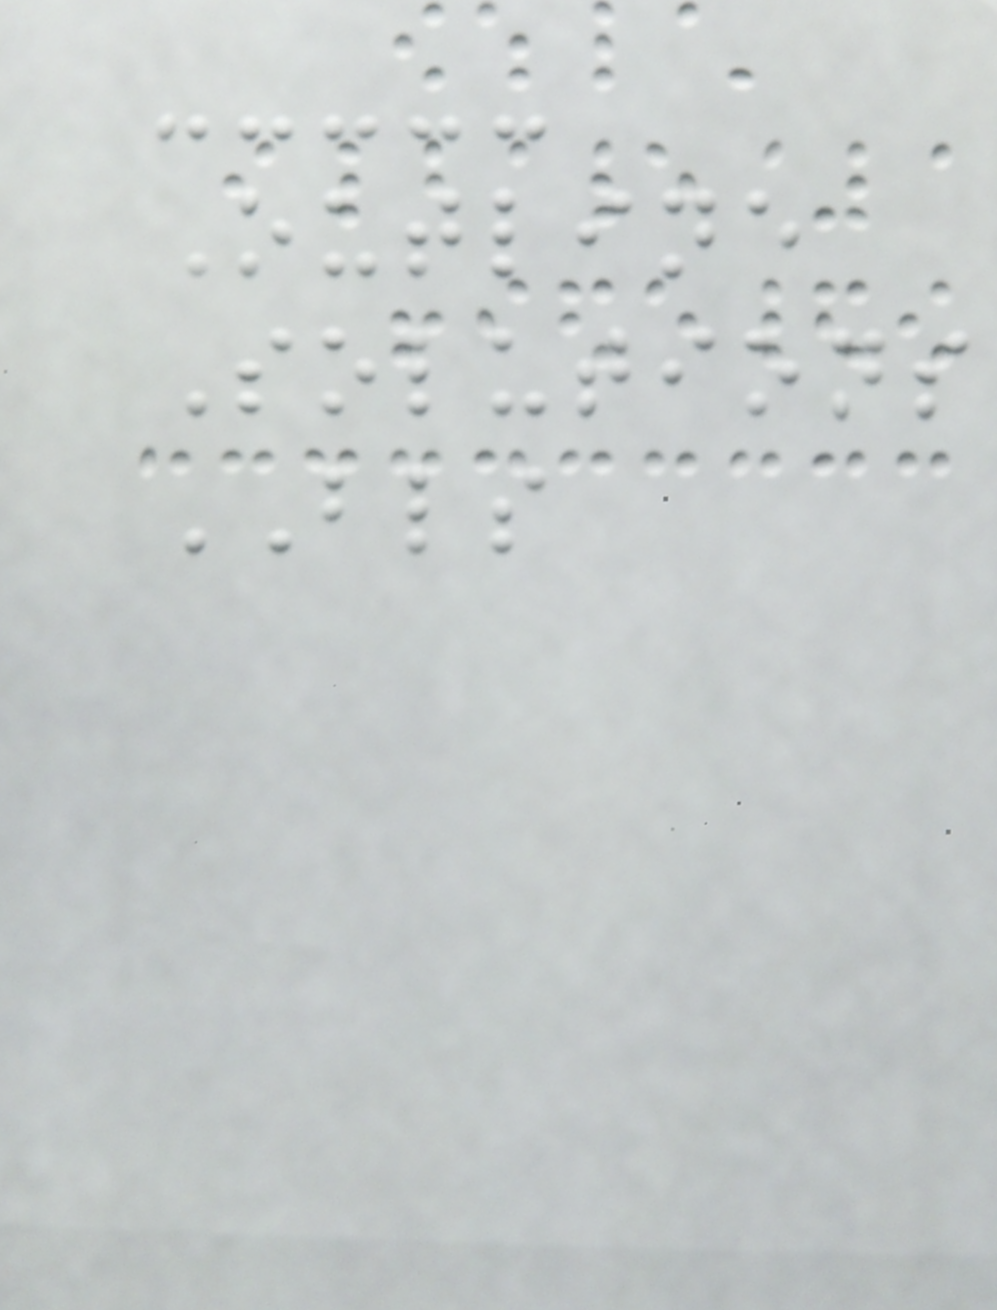Outline
Solutions
BLS
